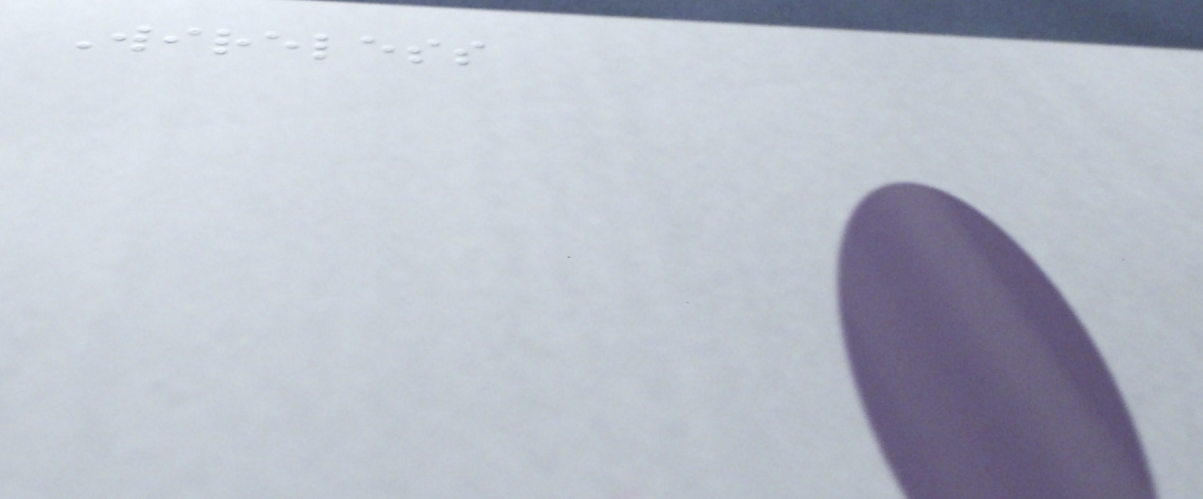Wireless
